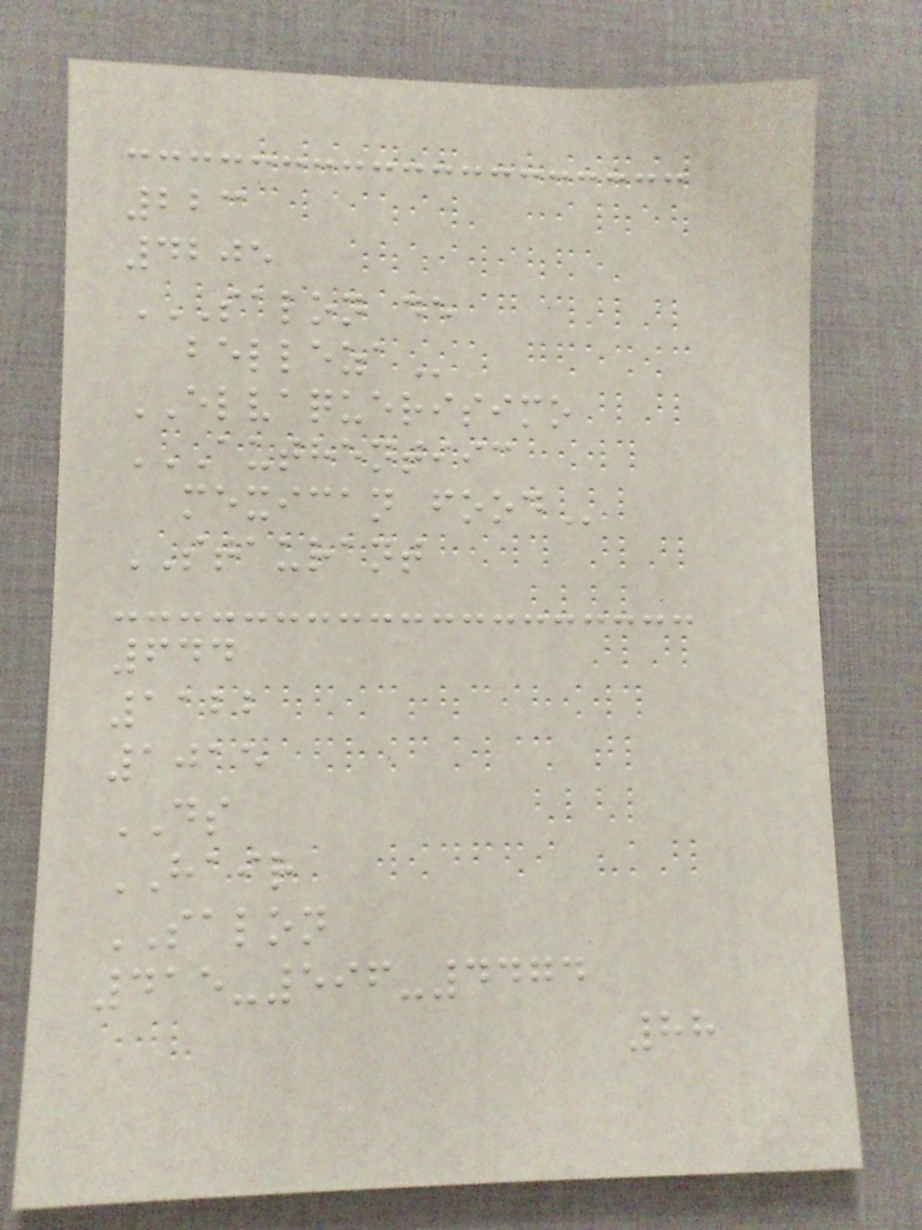223
4205
SALON DE
BELLEZA
ELVAQUERISIMO
AUTHENTIIC
MEXICAN FOOD
STAURANT
644
1122
1015
DS
HAIR
SALON
415-596-4474
88
